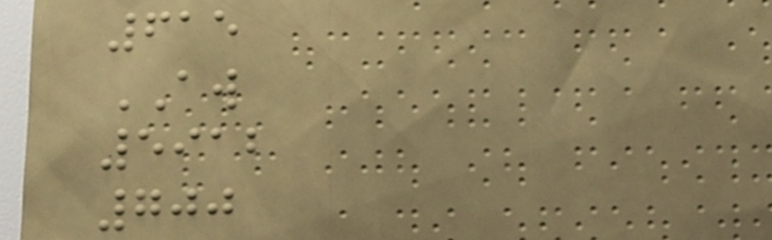615
AW
5912
700
